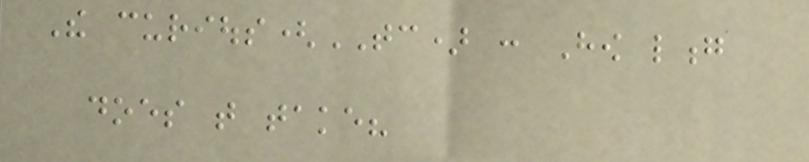The curious(TC) : How long
does that take?
